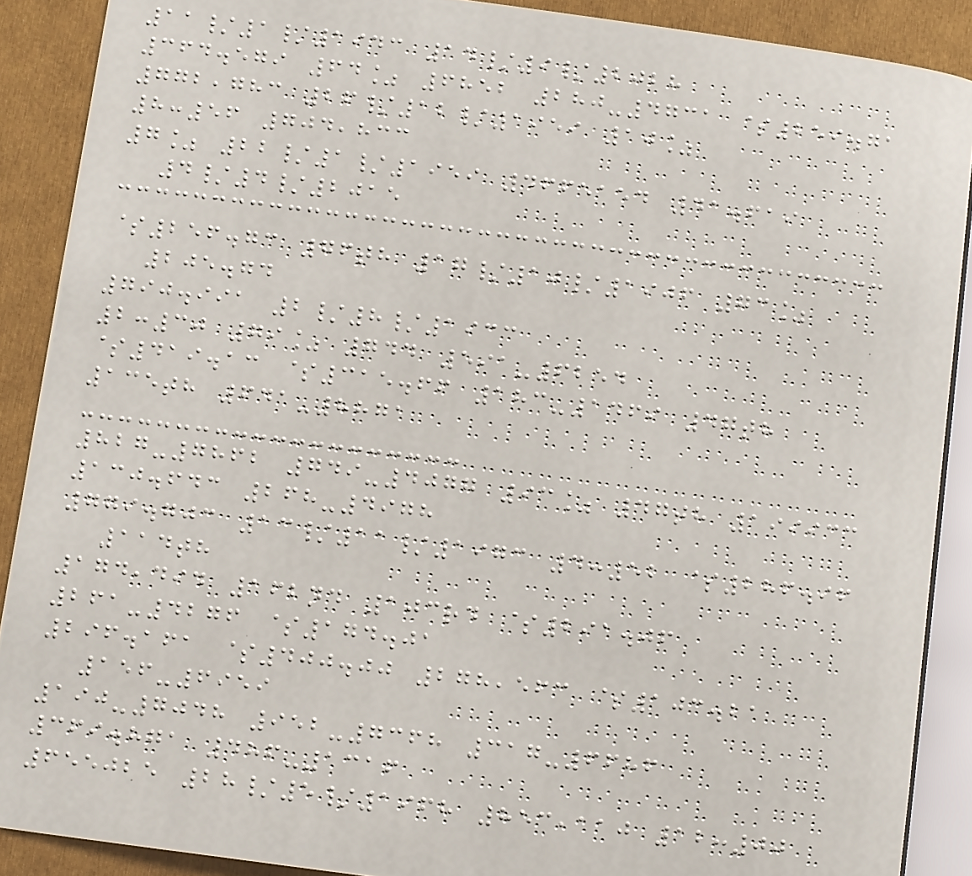11/1/1943 14/9/2028
364.579 64% 6852 280-4731 $259.71
772,783 26/12/1959 10%
8:56 704,833
7% 22/1/1959 4665154 41.619
4/4/2015
$256.73 76th 17/10/1906 73%
205.74
790.991 2/8/1933
2:30 79% 744 591-6254
$419.13 $315.66 183-1469 47th
135th 641-8871
827-7862 749-4077 93% 47th 199933
130.643 268-4978
779.703 13/11/1973 4:52 $286.96
114th
174,494 162nd 103rd $291.06
261-4276 $174.01
296.161 $400.00 278,563 $103.21
156-6959
190-7048 952-7368 317-6686
369.871 486-1316
655025 28/5/1968 853,110 12:00
